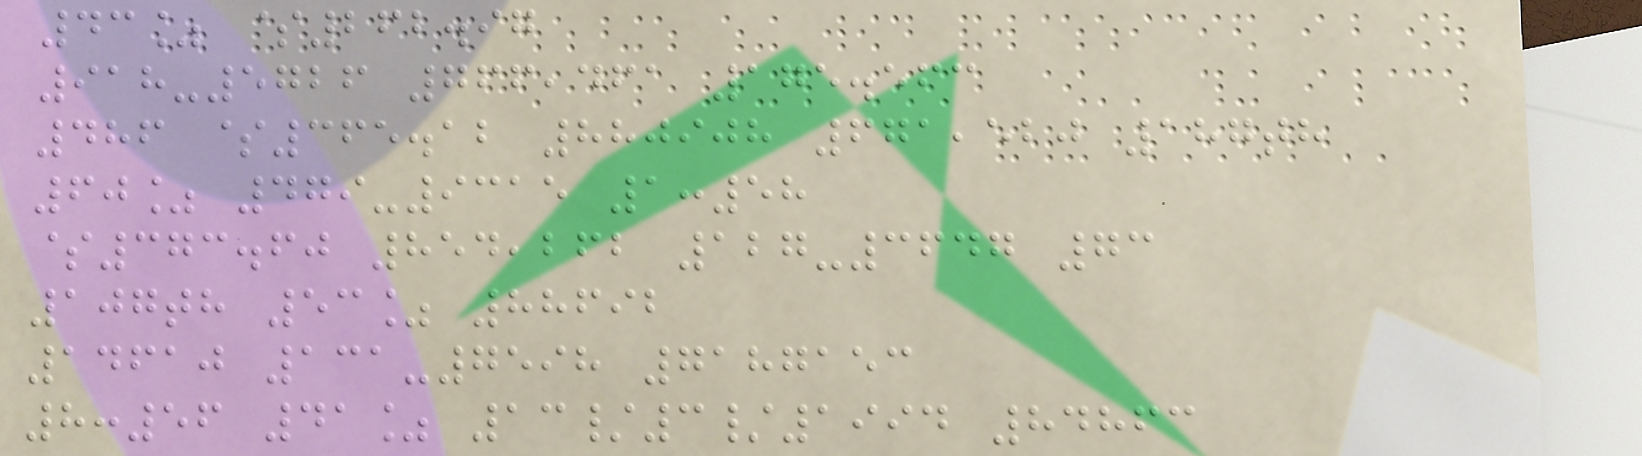43% $262.97
918-5726 766,461 175.563
486 $365.12 880908 671,520 187th
60% 479-9315 1:58
$373.60 854,262 127-3647 73
107th 53% 88692
14610 131-7598 7187153
8:56 41% 13/3/1994 84863
